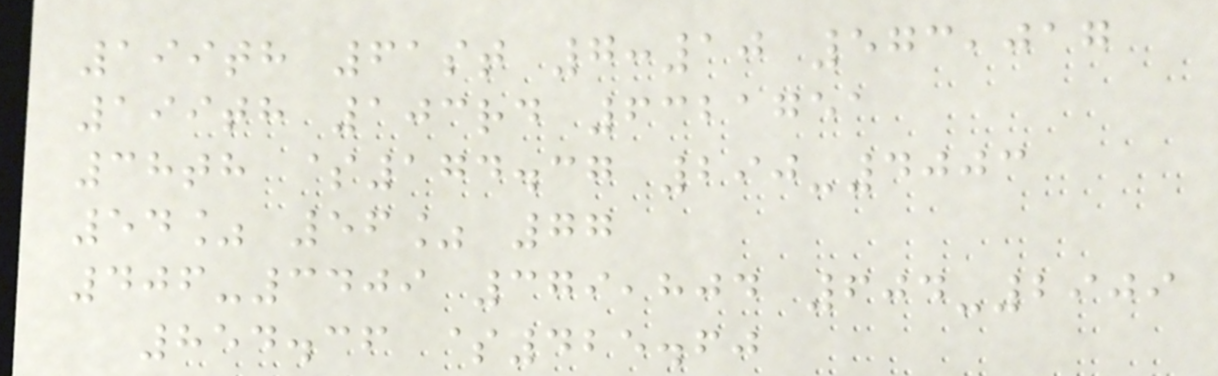199th 61st 7:10 573,017
199th 103rd 6321751
38th $174.37 290-4003
54% 56% 77
406-3409 379,804 604-2909
854.36 $425.60
